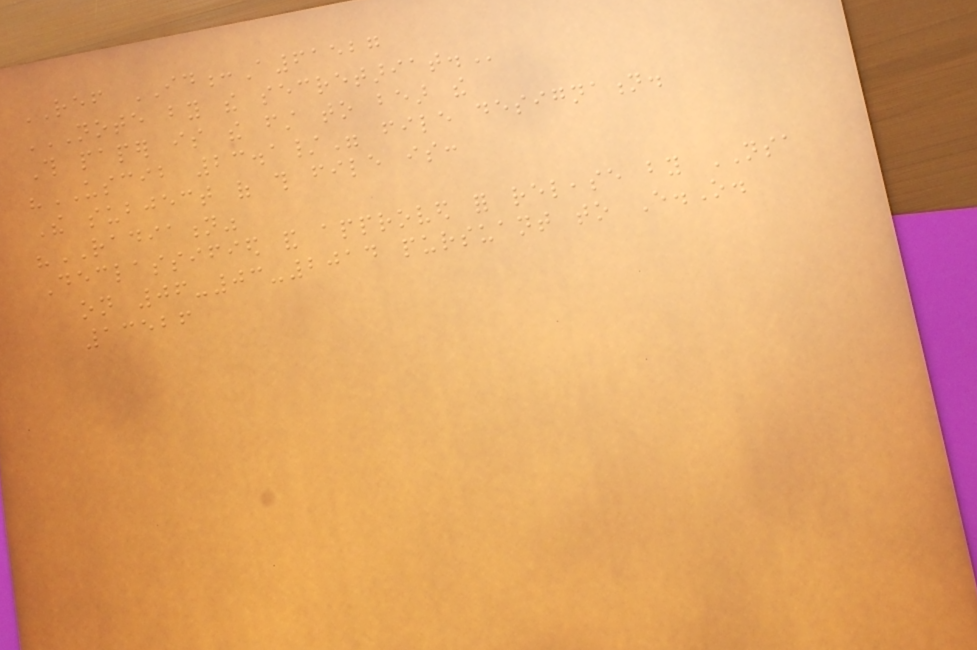REF ID:A61527
NOTE BY THE SECRETARIAT.
This paper is the first to bear the
"USCIB 23.1/" file designation.
The subject of this file is:
"RADIATION"
Declassified and approved for release by NSA
on 06-03-2014 pursuant to E.O.
13526
